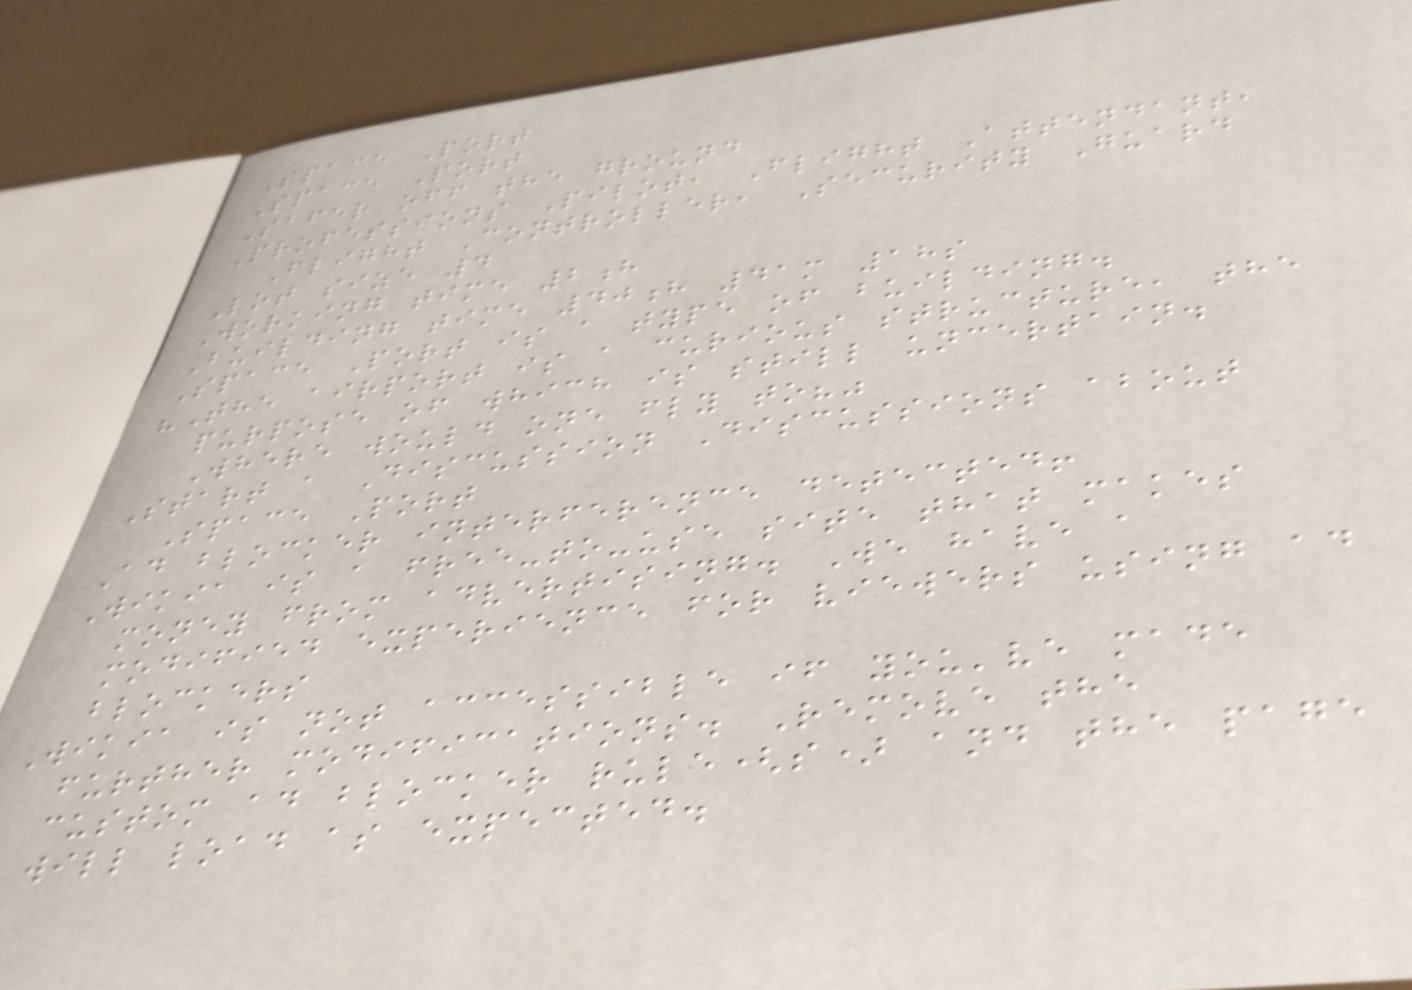Space Port
Space Port
Safer off the ground
Professions Pilot, Flight Attendant,
Flight Controller, Security Guard
Lot size 4
Working time 2h
Building time 40h 41m 18s
Space Port is a type of building.
"The airport is a curious structure, the
purpose of which is still uncertain.
Where would one fly to?"
Start a Discussion Discussions about
Space Port
Ad blocker interference detected!
Wikia is a free-to-use site that makes
money from advertising. We have a
modified experience for viewers using ad
blockers
Wikia is not accessible if you've made
further modifications. Remove the
custom ad blocker rule(s) and the page
will load as expected.
